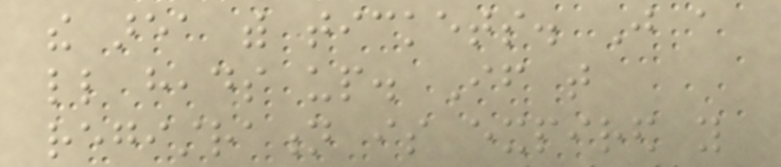the area with tickets. Just a
little heads up. If that
registration is expired you
